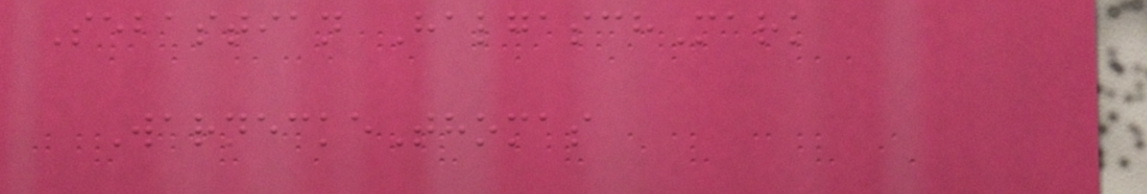Sebastian HalgaschMark
WarneckeThomas
